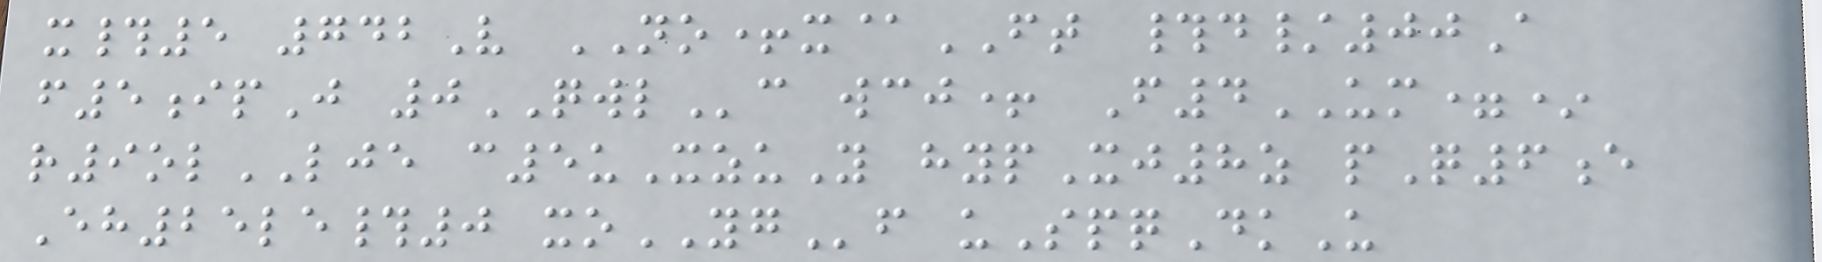x#5 742V NO+x@FT #d/00A
f5ipJ 0QWLc wcj+ F4UM=*
r9olLJE c5uXzuY hypXj8z pQ6e
Eh25le#0 xoYGf uSpqDkU
